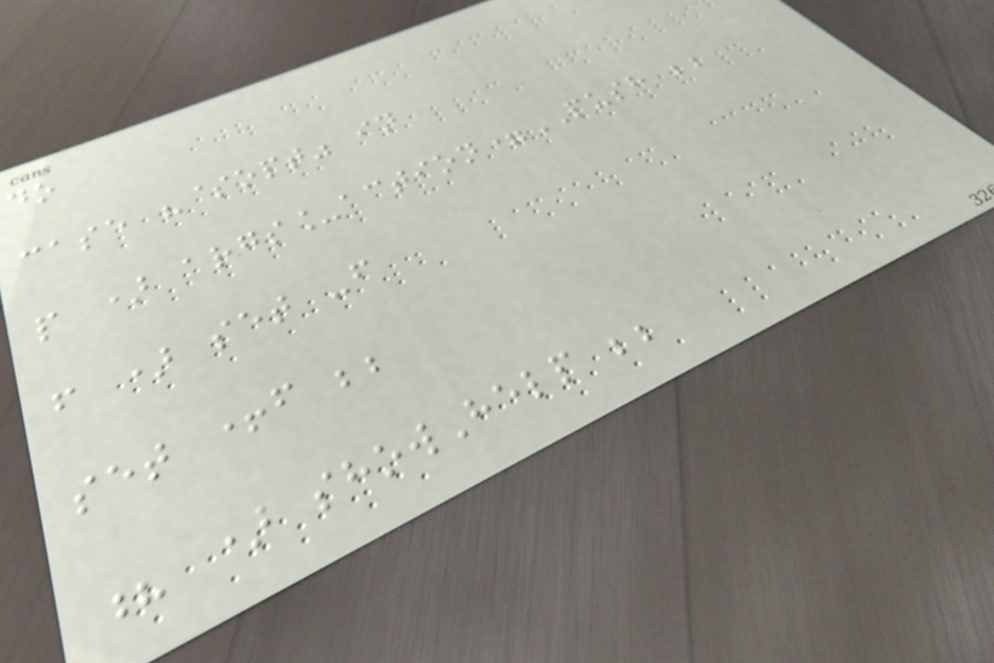do
case "$opt" in
p ) args_action=PUSH ;;
f ) set -f
set +f ;;
? ) showHelp ;;
